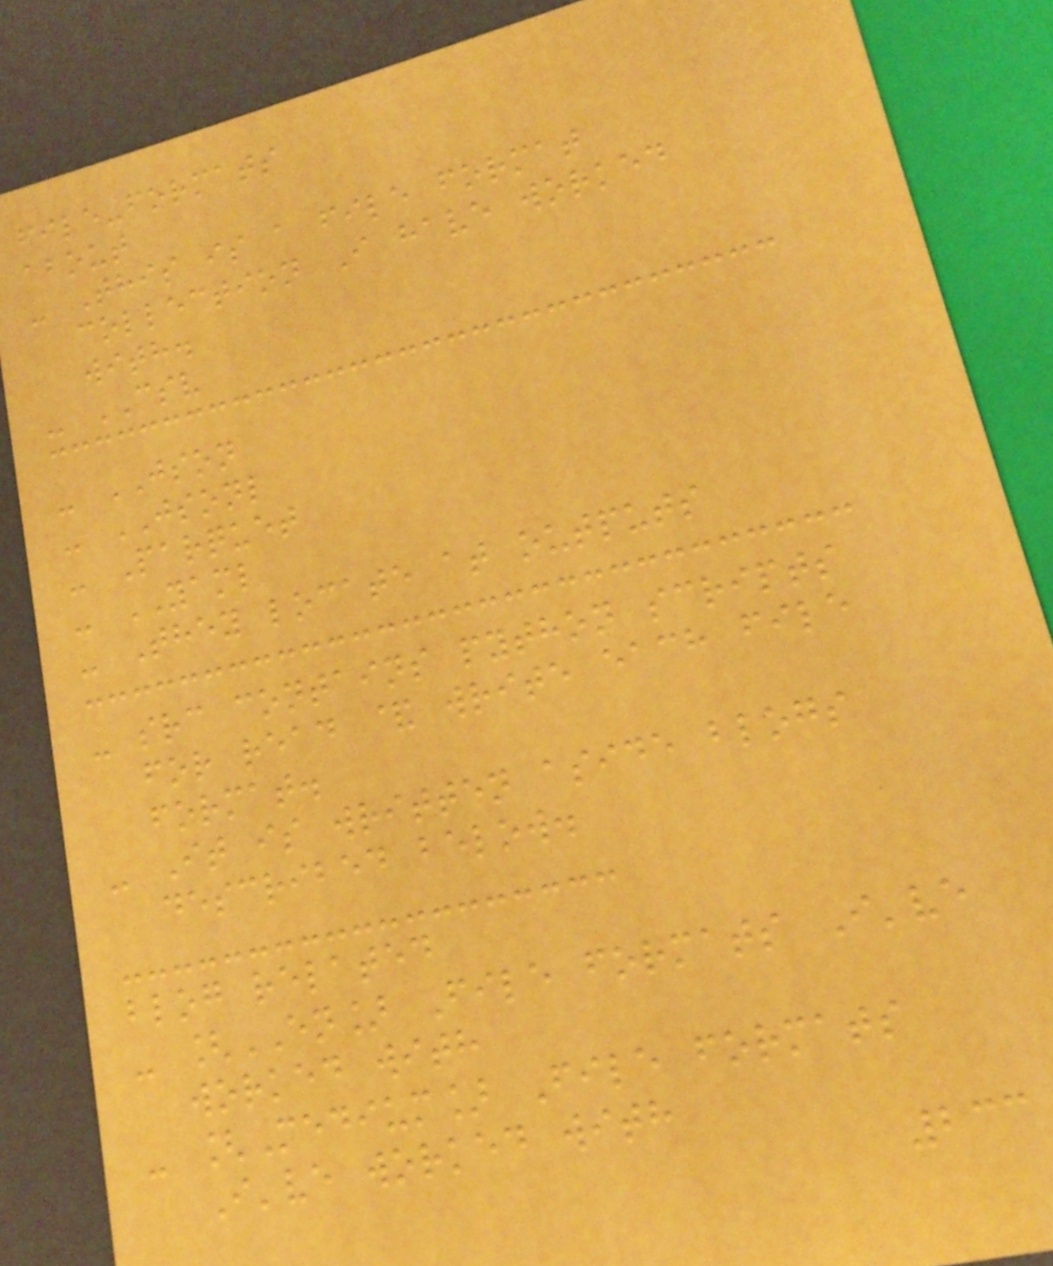file-formats
about
- This is a file format
collection I have worked
with.
- CSV
- JSON
- JSONL
- Parquet
- YAML
- They locate at outputs
- src contains python scripts
for read & write each file
format.
- It is written aside blogs
described below.
blog related
- [EN] File formats I've
worked with
- [Medium] File formats
I've worked with
233
